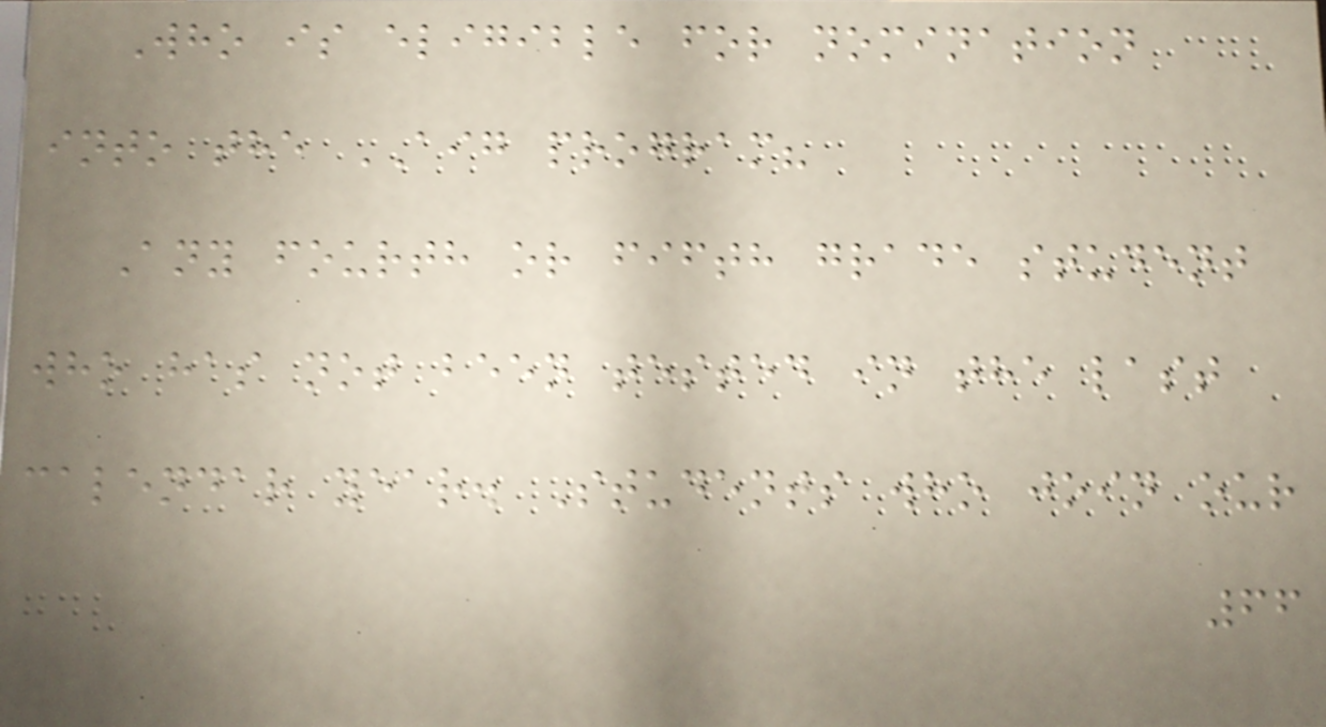Who is eligible for nomination
into the AIG program?
Any fourth or fifth grade student
who has not been tested in the last
calendar year. Students who join our
66
